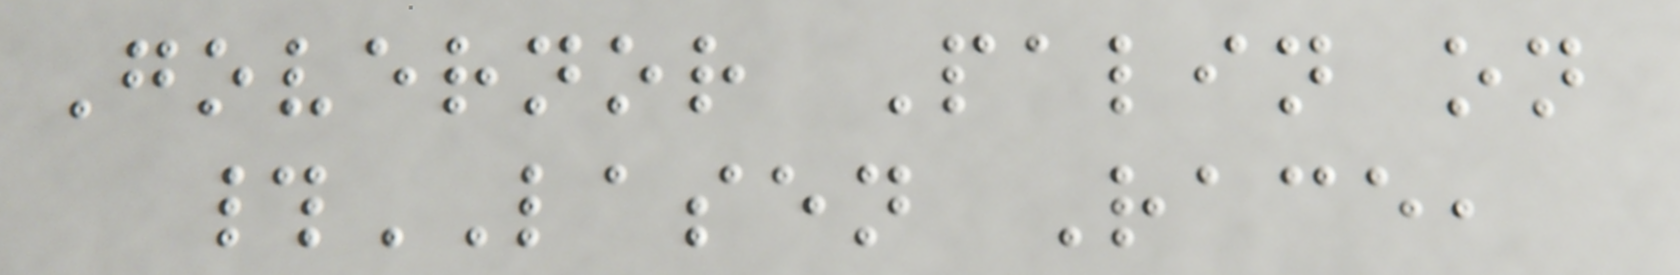Governor Palin on
#LASEN Race,
